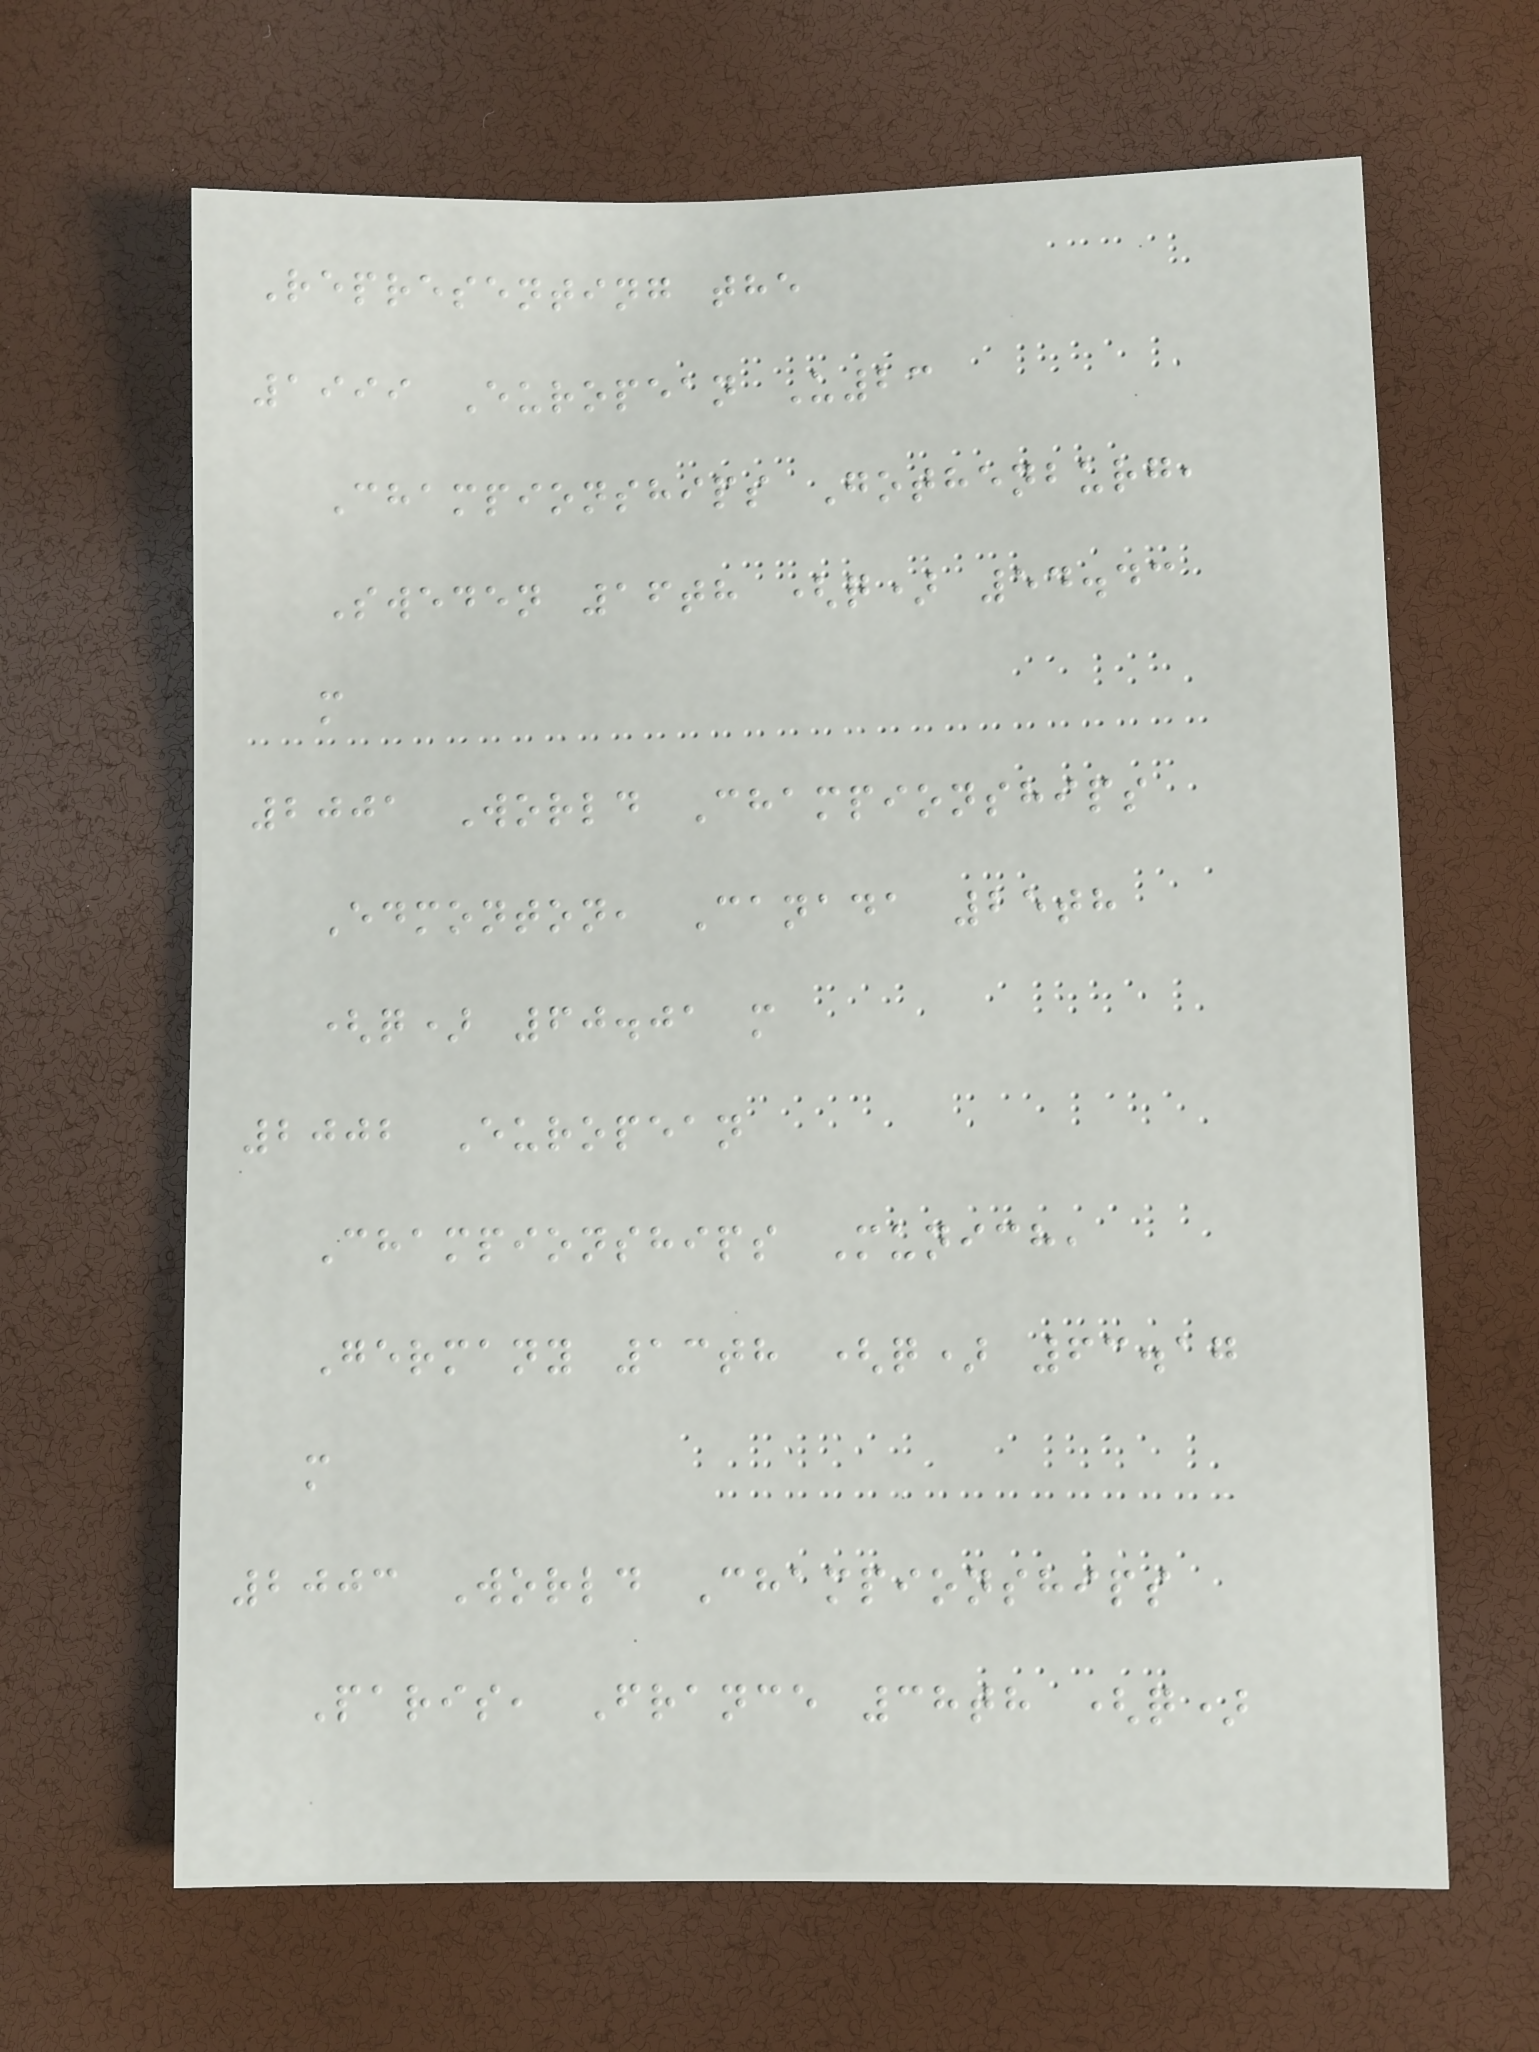Representing the
1999 European U23
Championships Gothenburg,
Sweden 16th (q) 54.43
m
2001 World Championships
Edmonton, Canada 25th
(q) 60.01 m
2002 European
Championships Munich,
Germany 13th (q) 63.17
m
2003 World Championships
Paris, France 38th (q)
